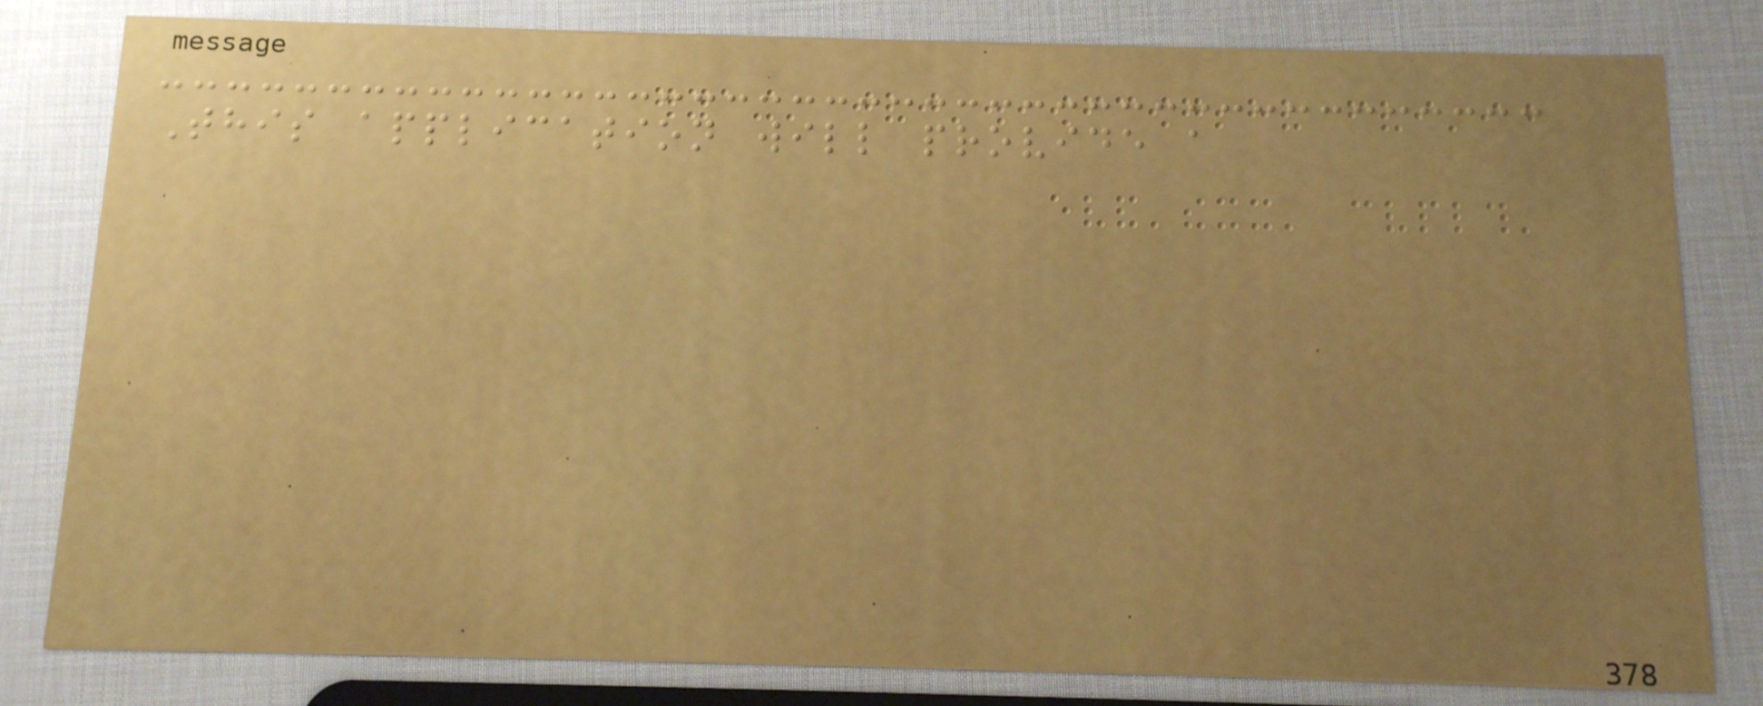This application will provide a
